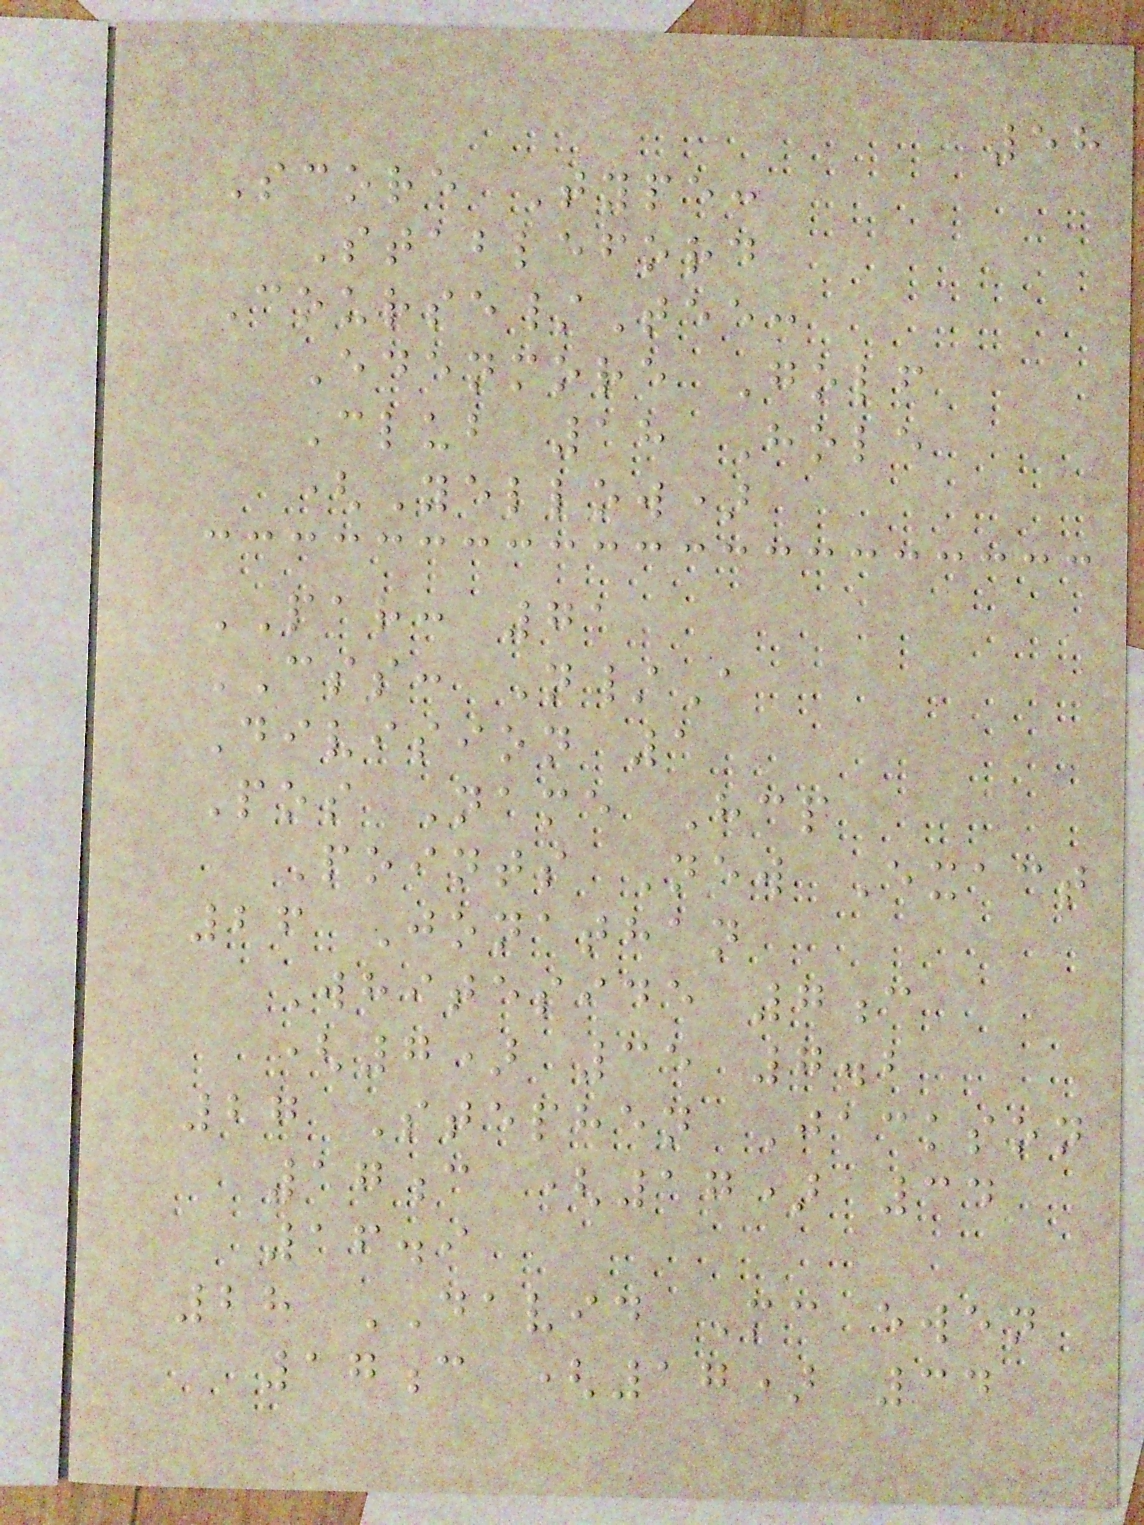58
Score Type:
Stableford
Course/Tee:
Edenmore Golf
Club 18 Hole
(Yellow)
PAR: 71
CSS: N/A
Division 1
Pos Name Hcp
Points New Exact
26 Jonathan
Whiteside 7c
(7) 35 7.2
27 Stephen Jackson
17c (17) 34
16.9
28 DAVID Mc ewen
17c (17) 34
